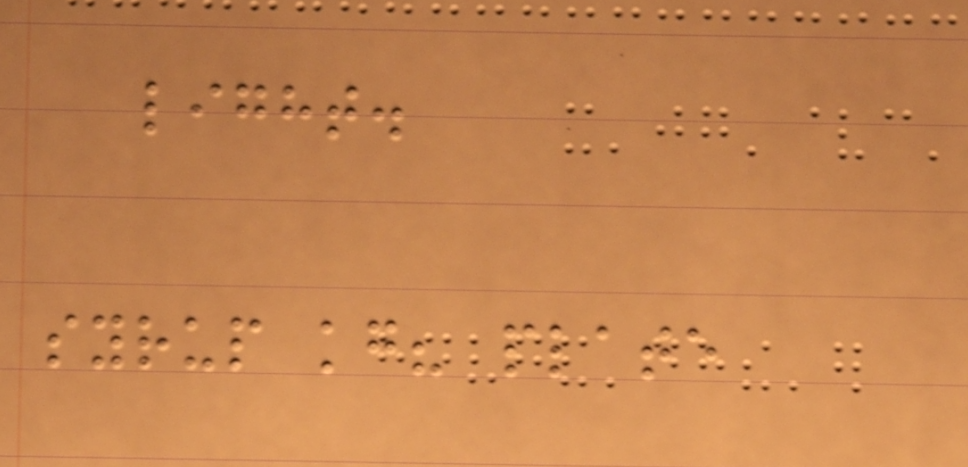light.
syrup kg? plate
